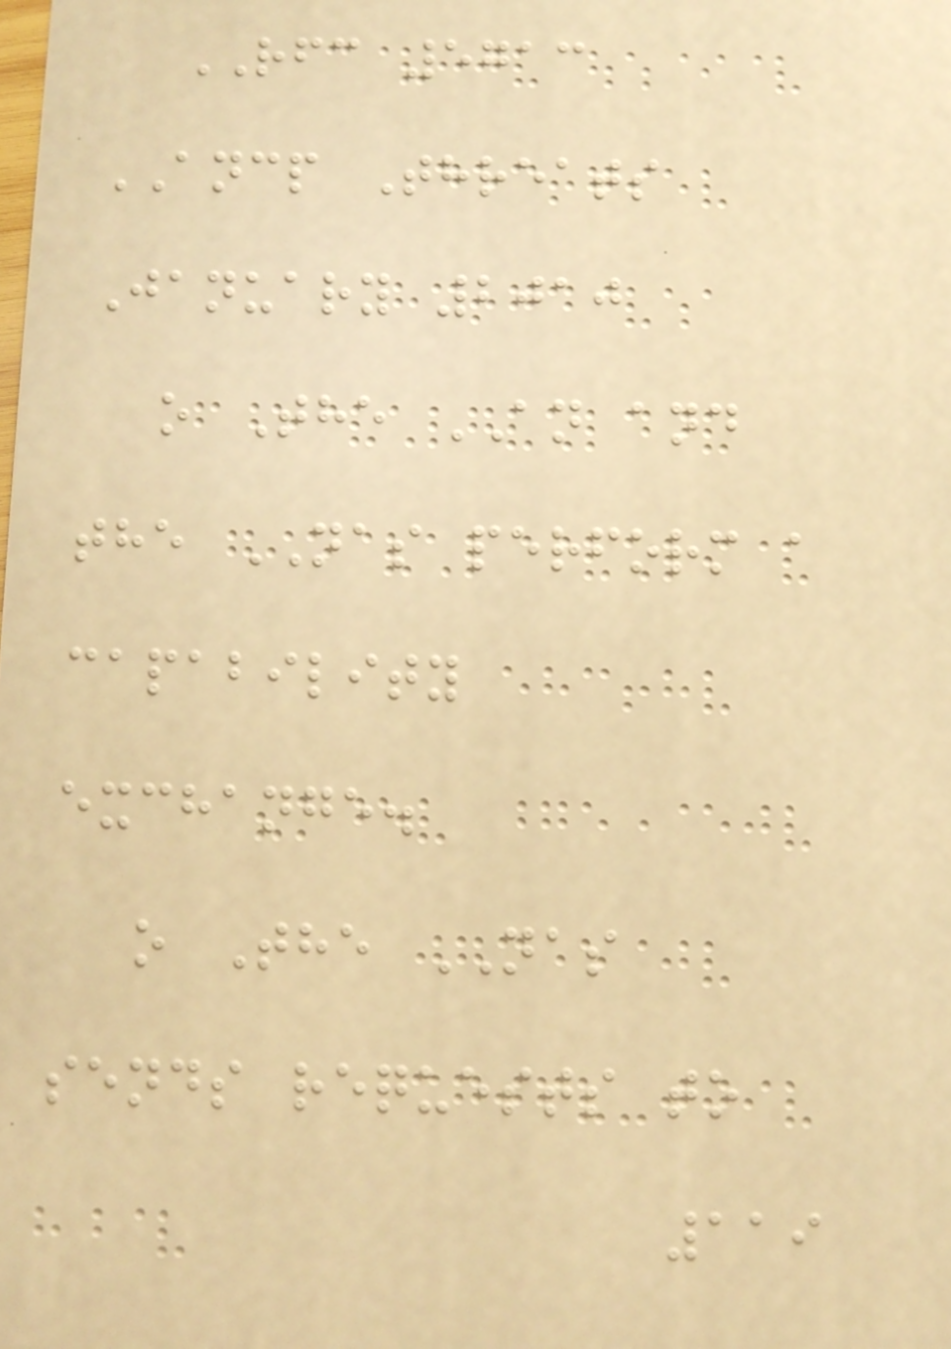RFC 5713
ANCP Threats
January 2010
o The AN and
the NAS perform a
capability
exchange.
o The NAS
sends requests to
119
